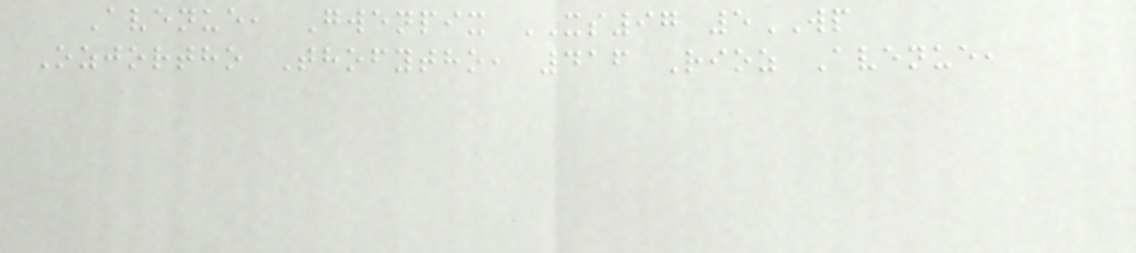Avenue, Gwenpix XS97 5WP
Ozjortho Thofytho, 416 Rioz Avenue,
